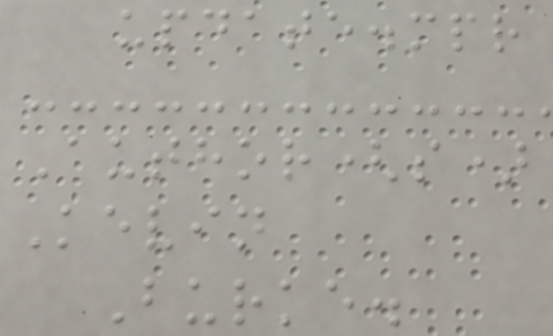update.mpr
Author(s)
Kevin
Burke.
